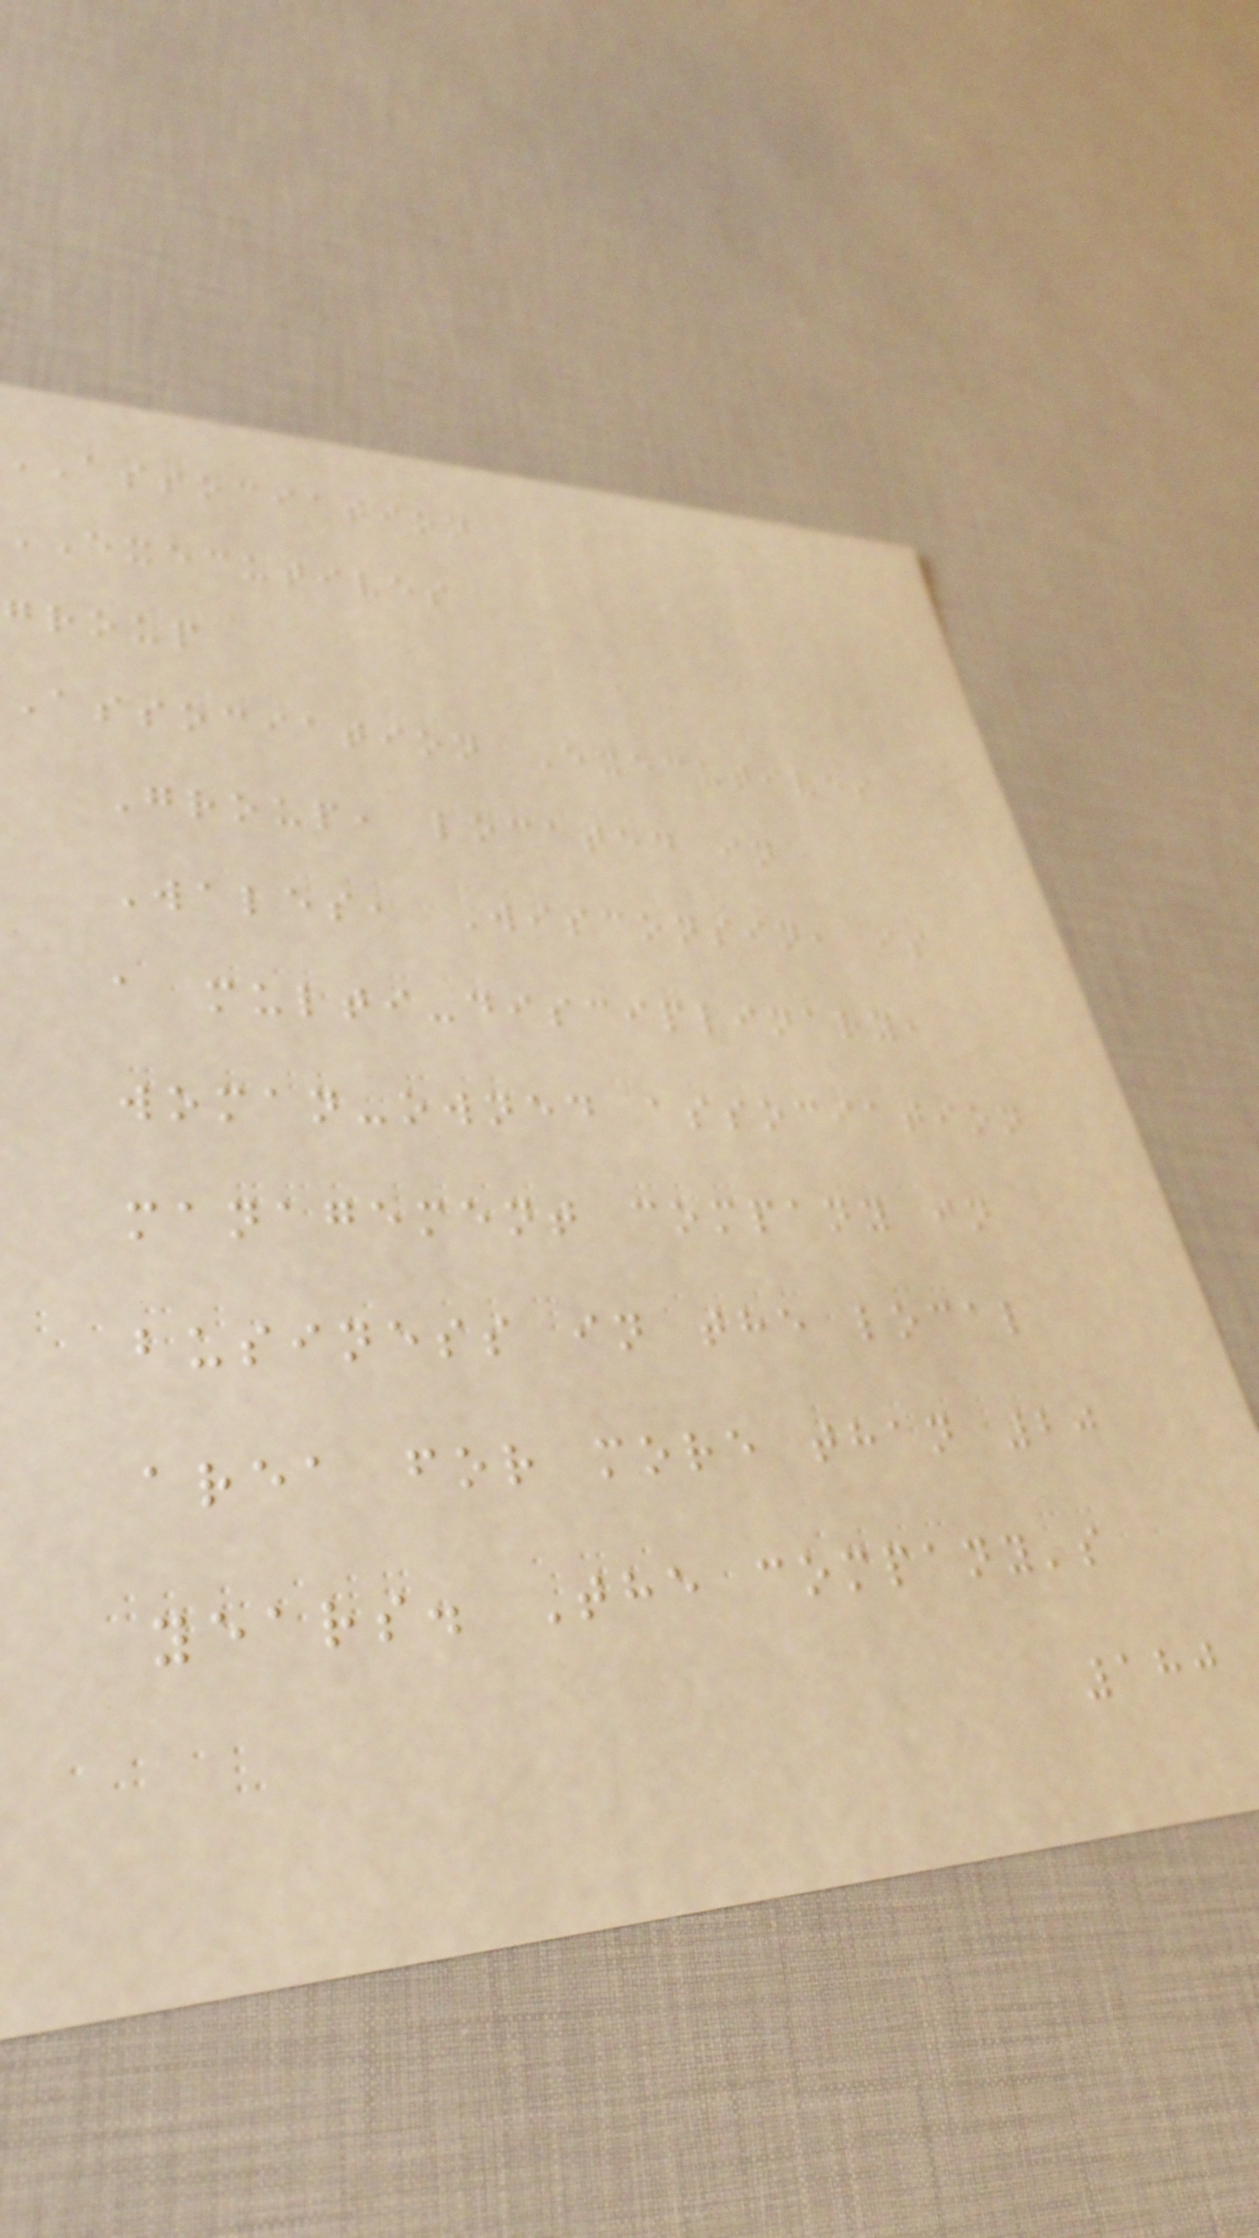ASSOCIATION
EXECUTIVES
group
Association Executives
Group, located in
Wales, Wisconsin, is
a multi-disciplinary,
woman-owned association
management company in
business in the local
area for more than 20
years. The company's
180
